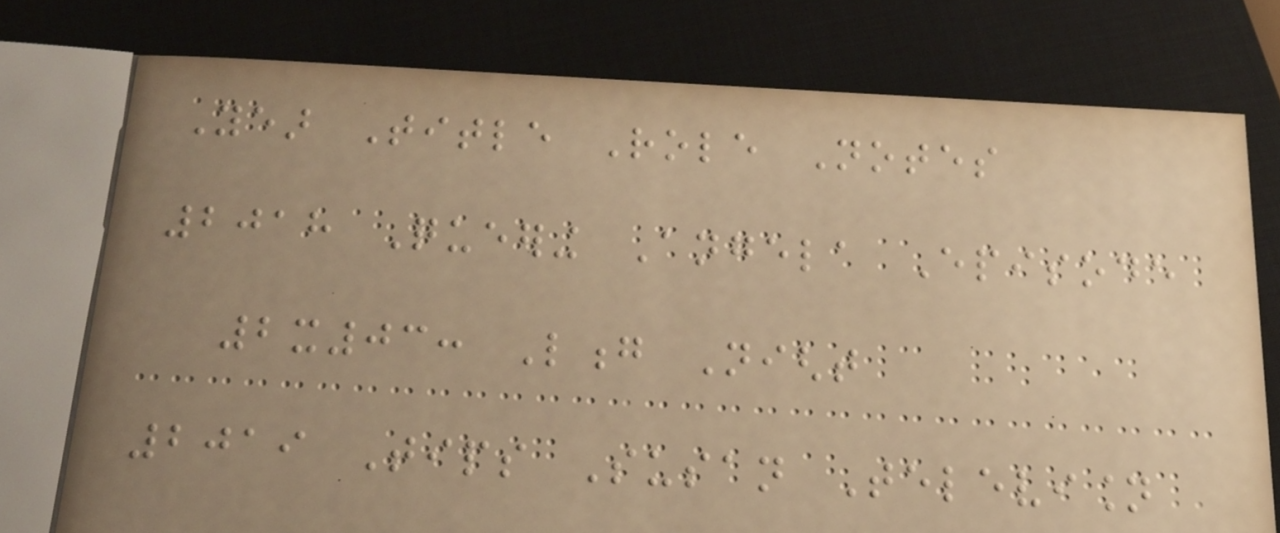Year Title Role Notes
2018 Queering Angela Episode
2x03: Long Night
2019 Tips Susan Television
